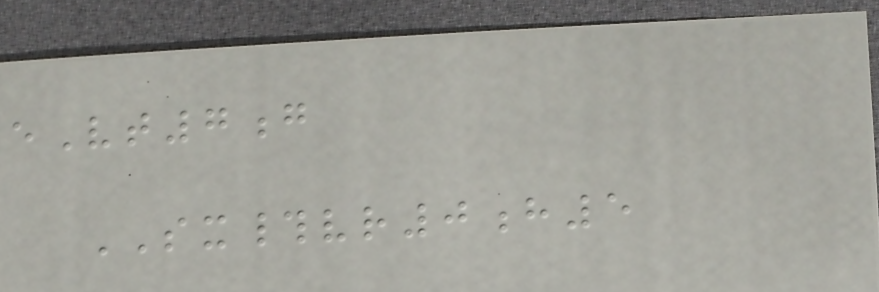eVt7g
SX#vr0h5
